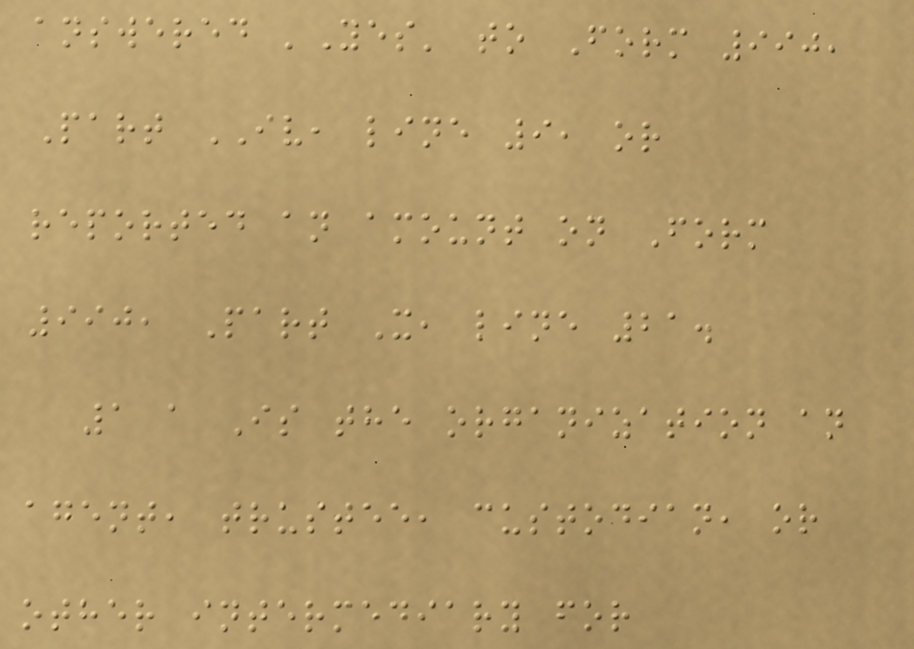answered 'Yes' to Form 990,
Part IV, line 9, or
reported an amount on Form
990, Part X, line 21.
1 a Is the organization an
agent, trustee, custodian, or
other intermediary for
